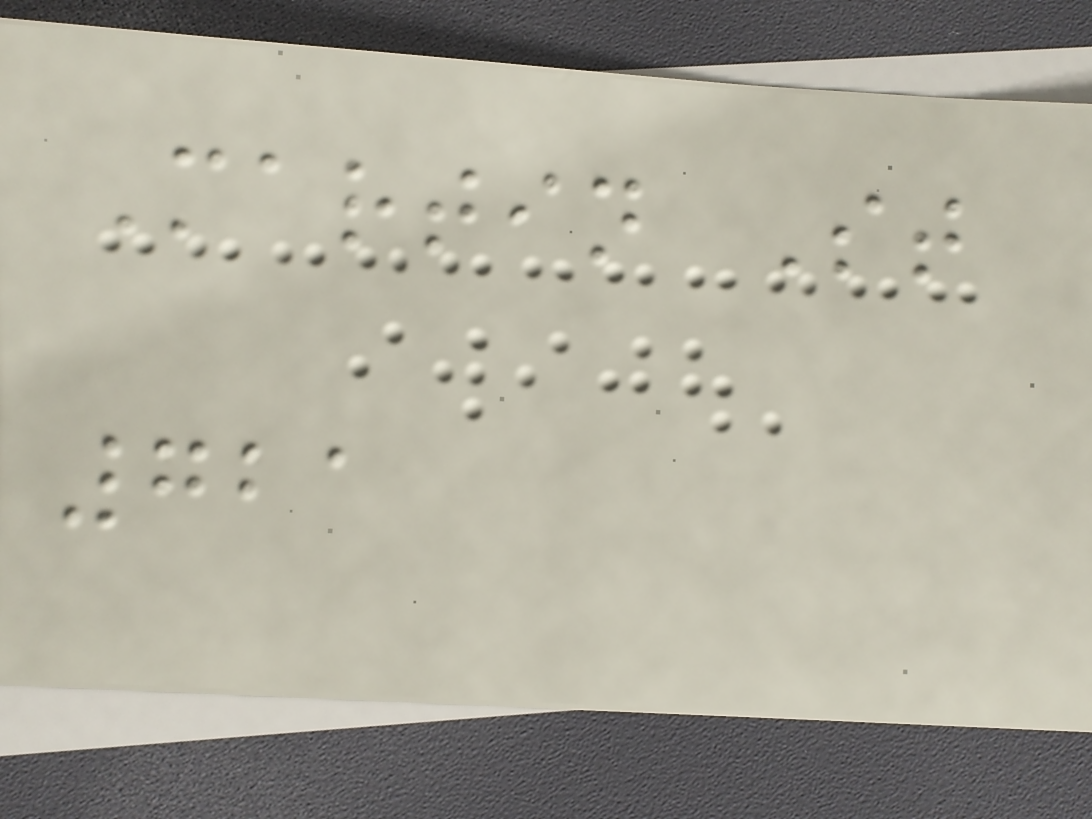Martin St
721
